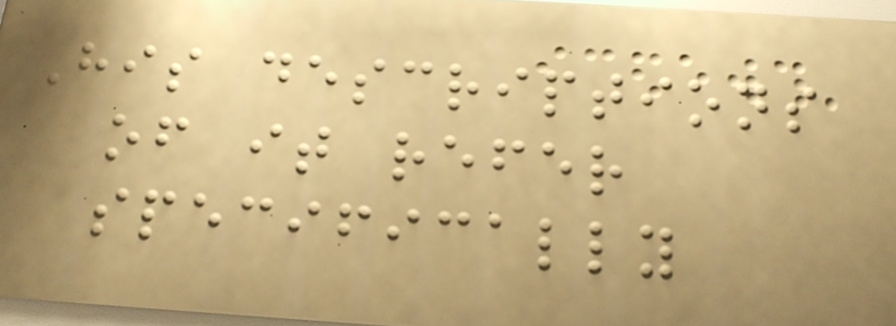His descriptions
of it refer
specifically
